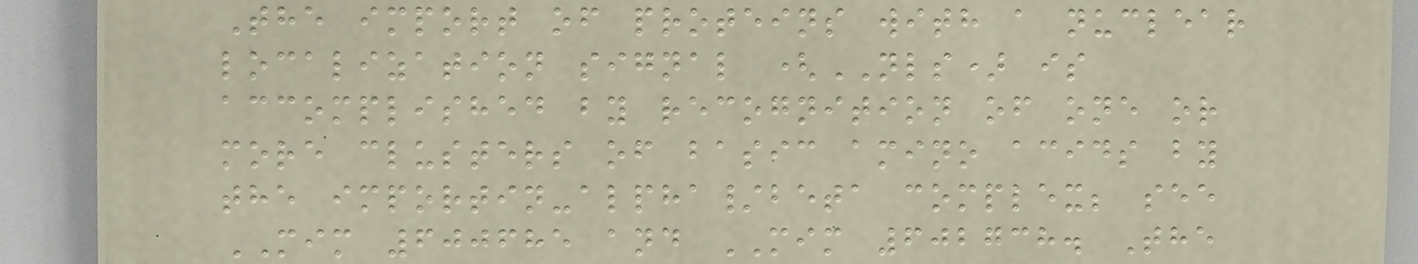The import of proteins with a nuclear
localization signal (NLS) is
accomplished by recognition of one or
more clusters of basic amino acids by
the importin-alpha/beta complex; see
MIM 600685 and MIM 602738. The
